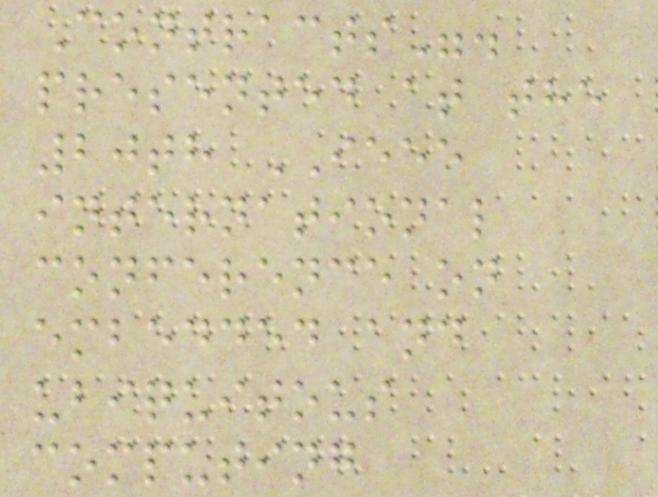Contracts".
presented at the
20th IEEE
international
conference on
embedded and
ubiquitous
computing
